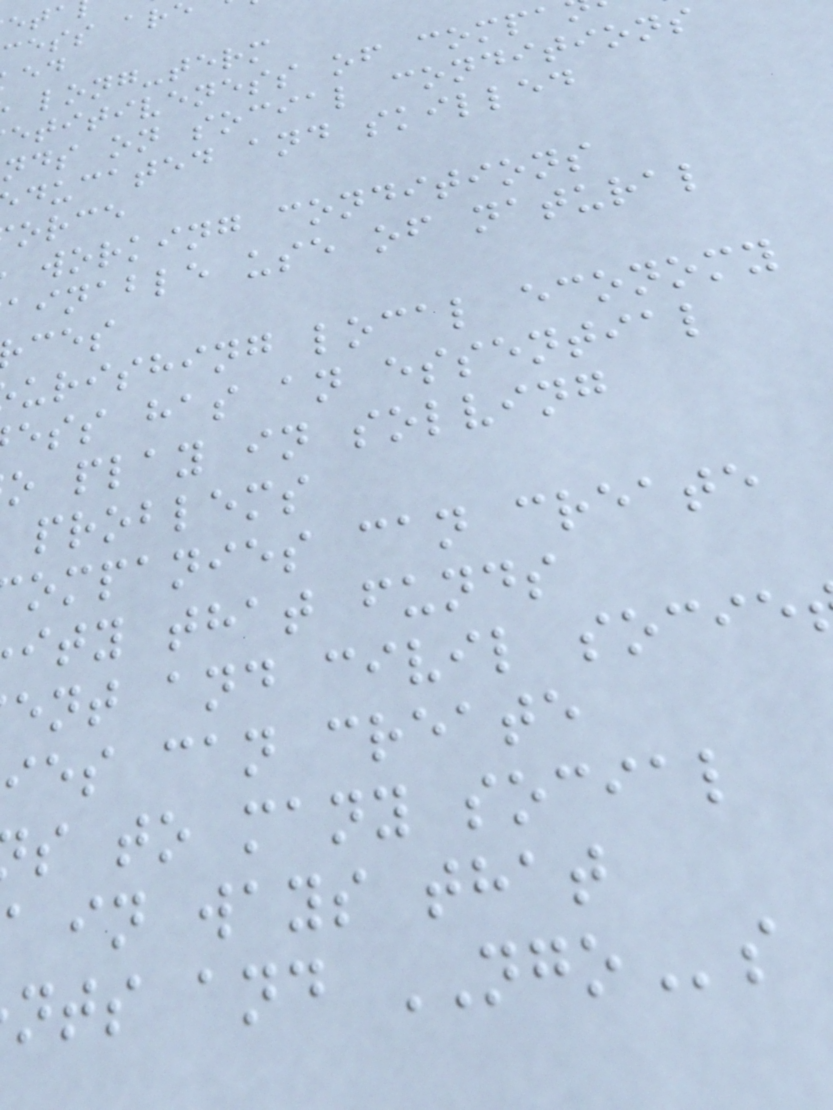cess ar
long-term
etitiveness of compa
nds on social conditions
ducated and skilled
orce
working conditions
ainable use of natural
urishing local economy
ess has an essential
o play in solving
problems
ompanies can create
ity that funds
ent and civil socie
ies can create
s to many social
in ways that
nts and NGOs
